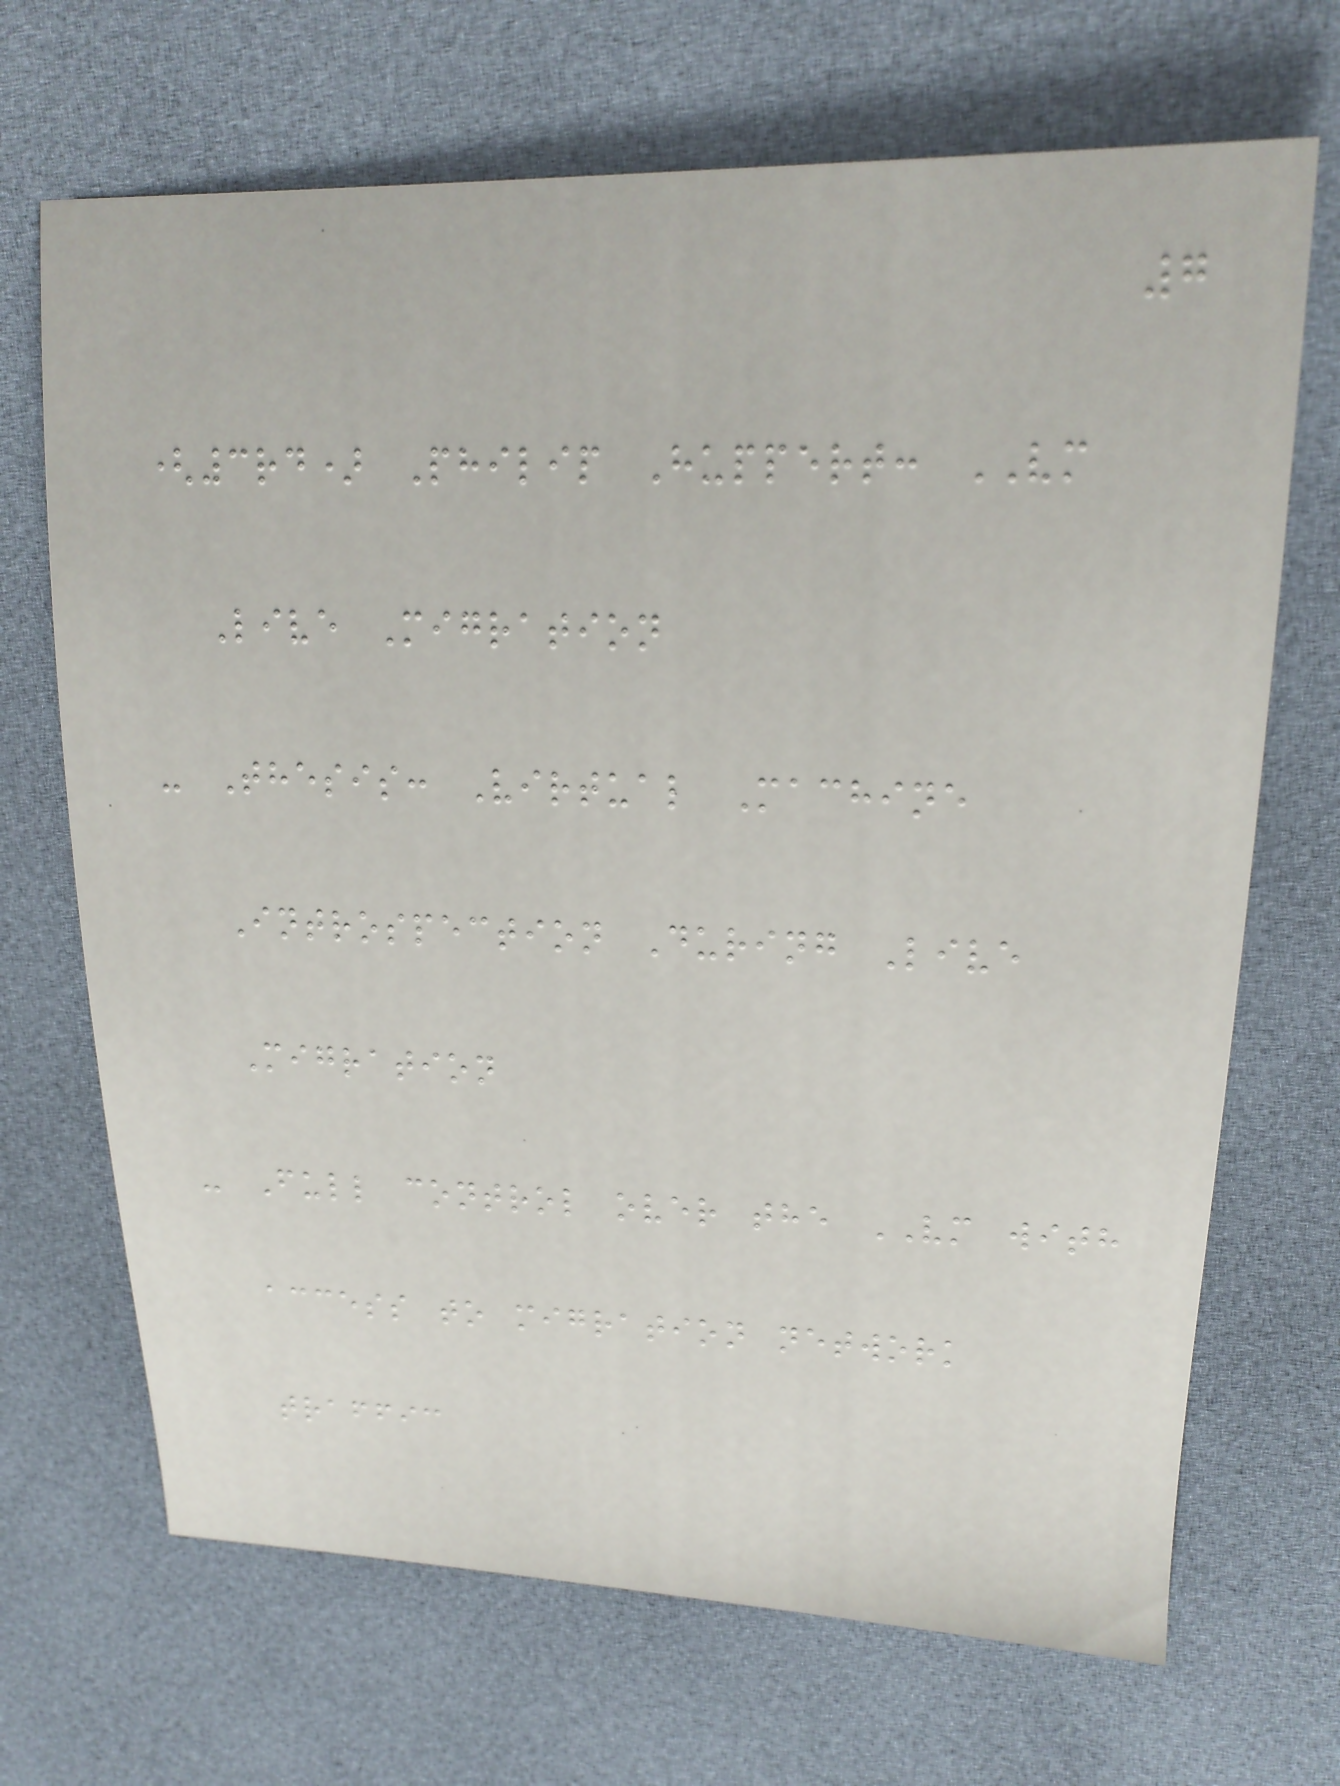7
(3rd) Philip Huppert: VM
Live Migration
- Thesis: Virtual Machine
Introspection During Live
Migration
- Full control over the VM with
access to migration network
traffic
